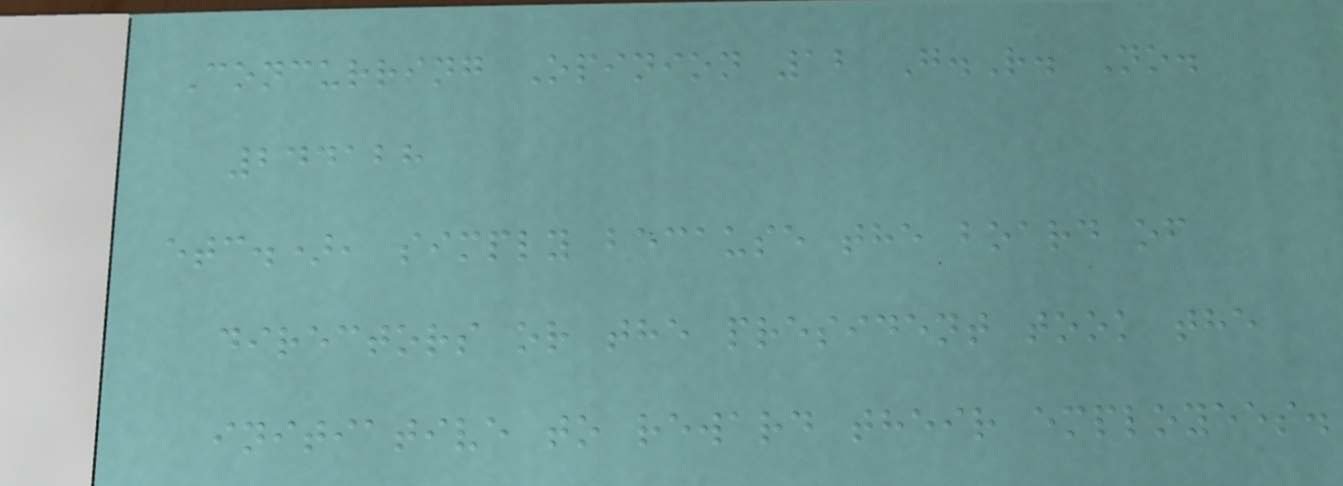Concurring Opinion 12 G.R. No.
244128
etc.), simply because the board of
directors or the president took the
initiative to reward their employees.
